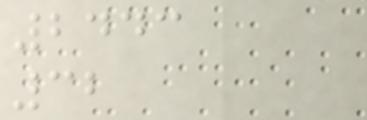2443
32
